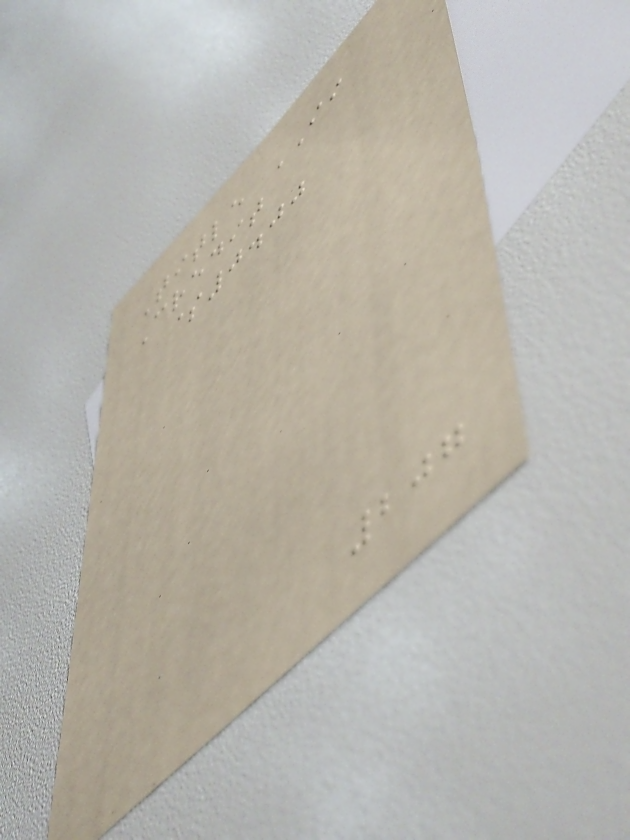Title II
Credit
$0.00
207
